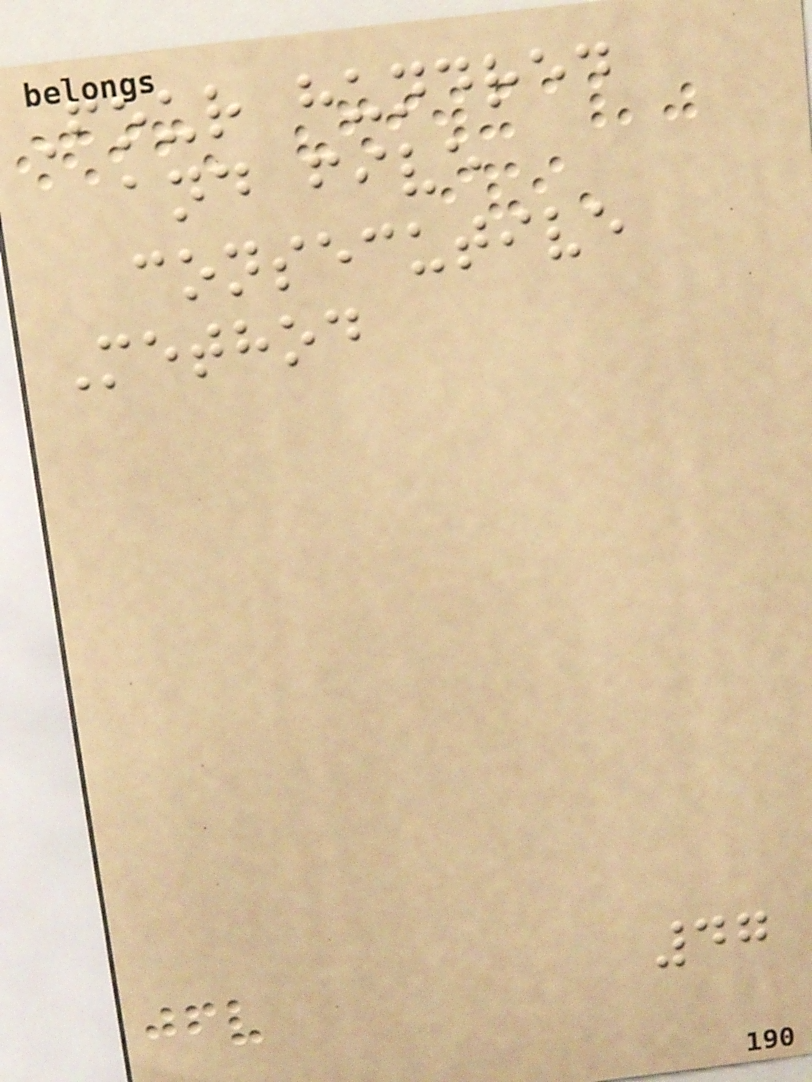Four hundred
and five
consecutive
Method
47
